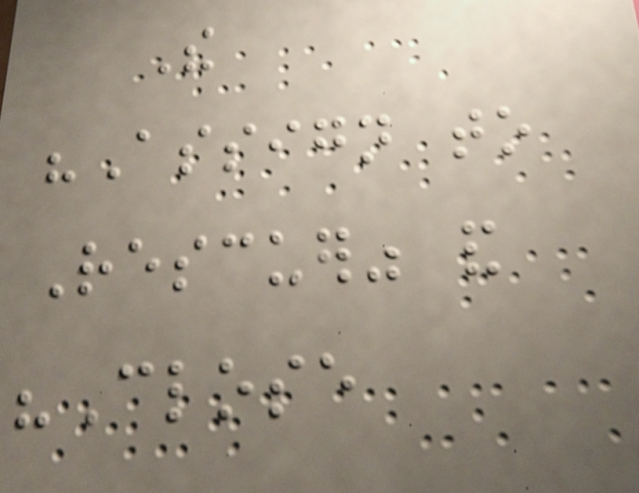The
"Assign to
Rescuer" and
"Close
